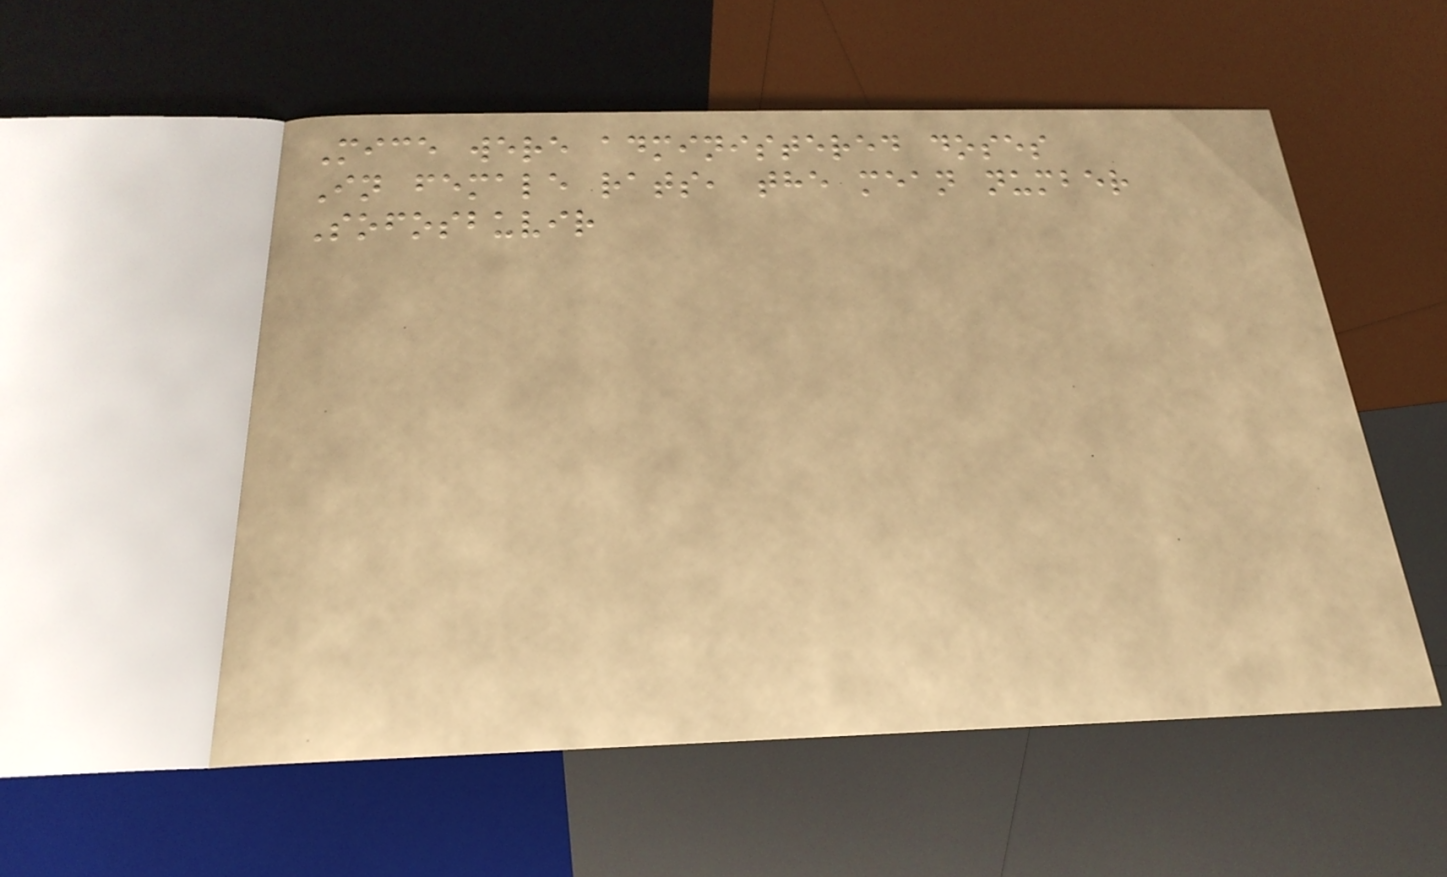Mice were administered doses
In female rats, the mean number
Sofosbuvir
